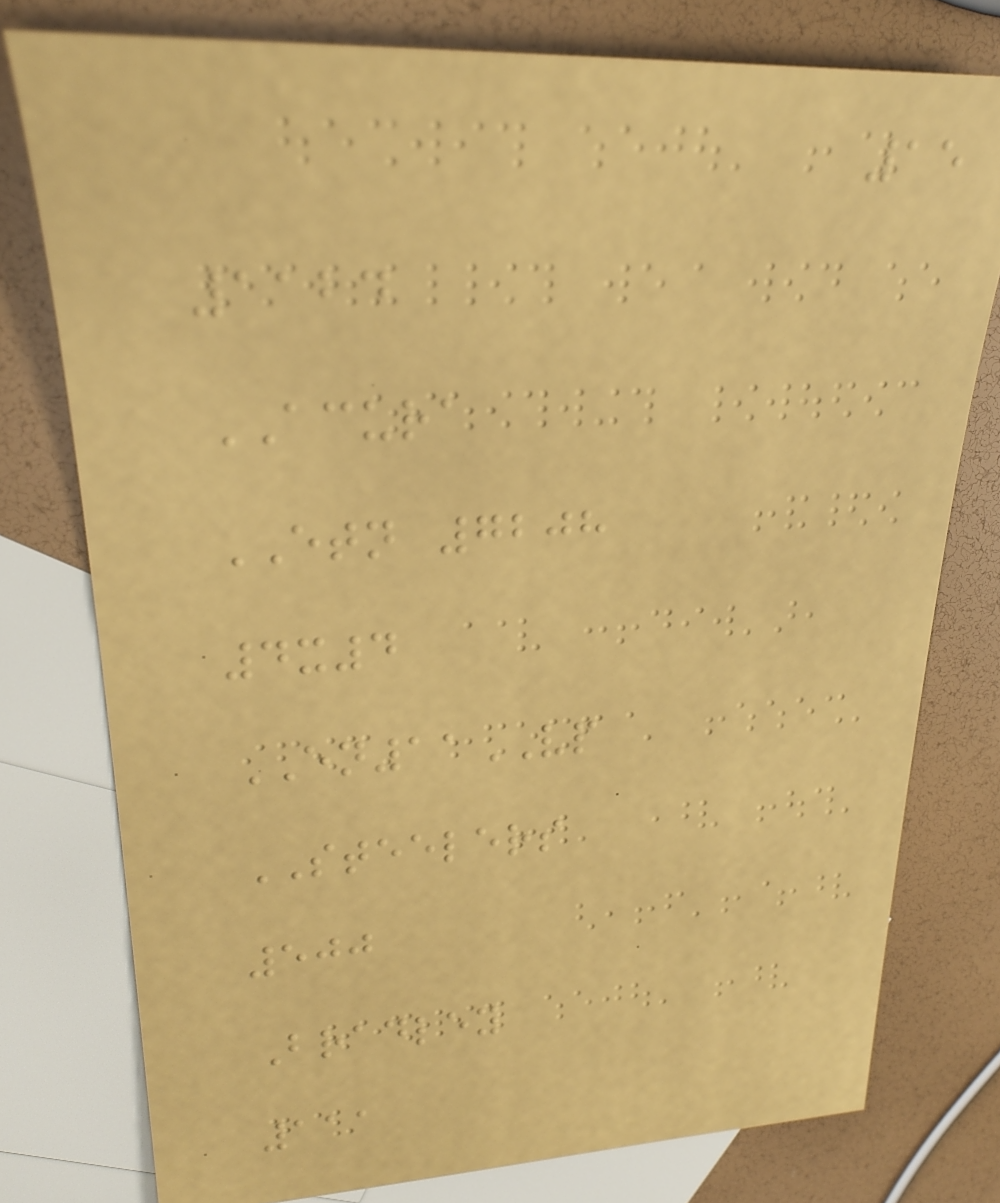15
1124
ACURA
ETN 7208
4x4
EN11VP
STEELERS
500
Bradley
111
